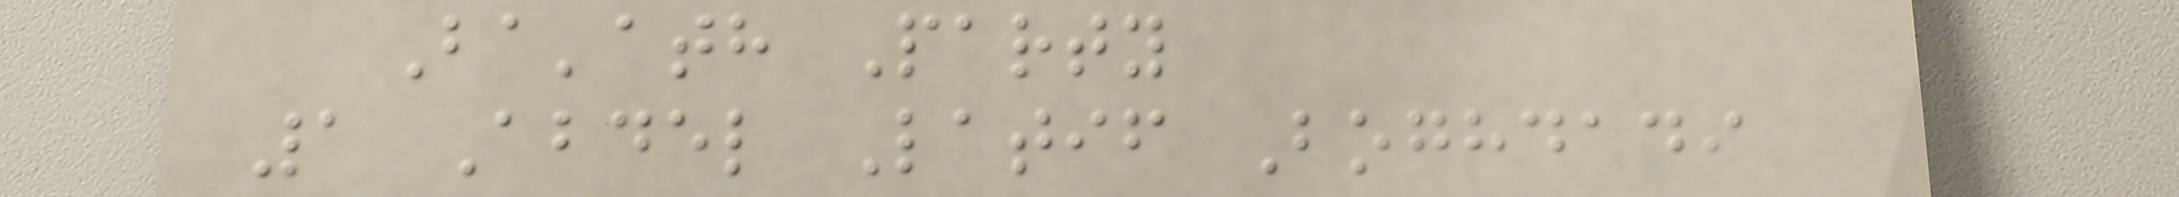Ba'ath Party
1 Abdel Latif Boghdadi
